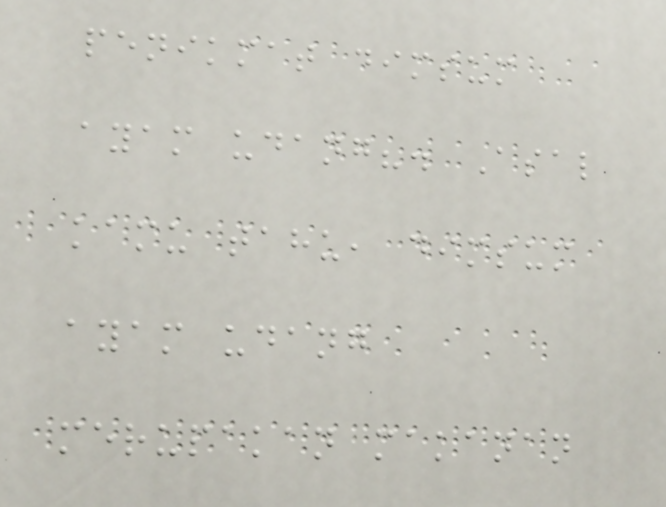penikmat dimsum
ayam udang?. Asal
kamu tahu, dimsum
ayam udang
merupakan makanan
